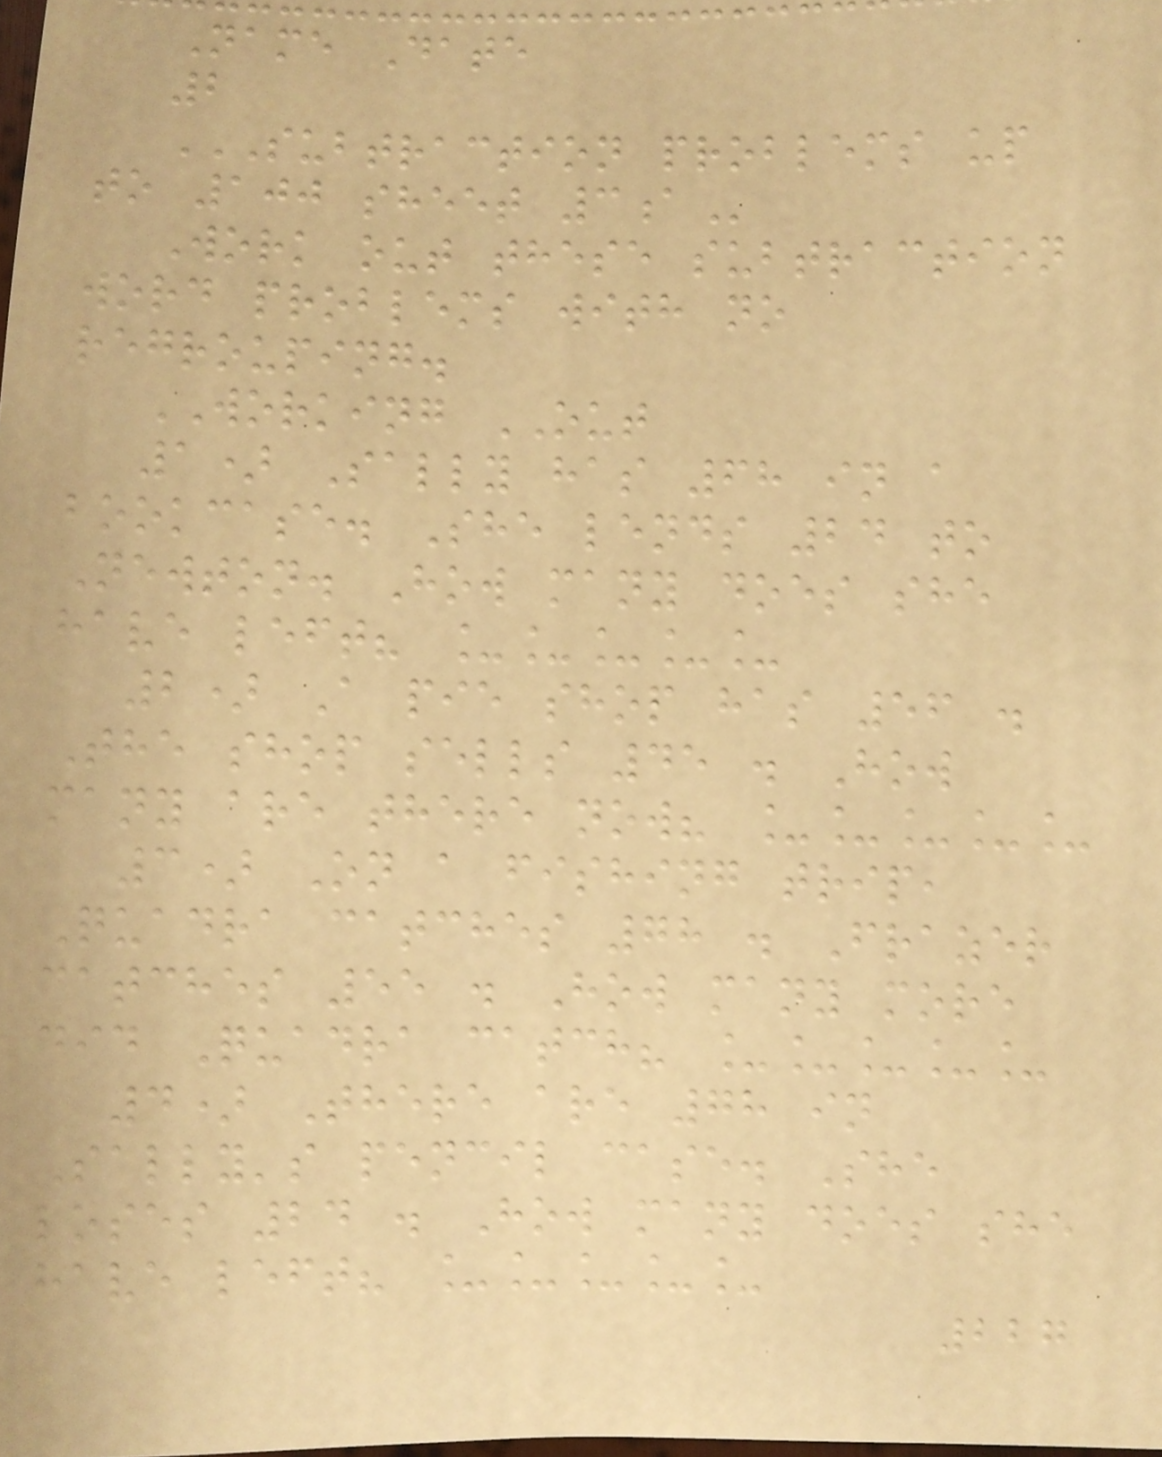Name Date
2
SUBTRACTION PROBLEMS UP
TO 100 SHEET 3A
Work out these subtraction
word problems with no
regrouping.
WORKING OUT
1) Sally has 68 in a
bookcase. She lends 24 to
Newton. How many does she
have left? _____
2) A pie shop has 56 .
The shop sells 45 . How
many are there now? _____
3) On a fishing trip,
Quadra catches 78 . Frazer
catches 55 . How many more
did Quadra catch? _____
4) There are 78 in
Sally's pencil case. She
loses 24 . How many does she
have left? _____
227
